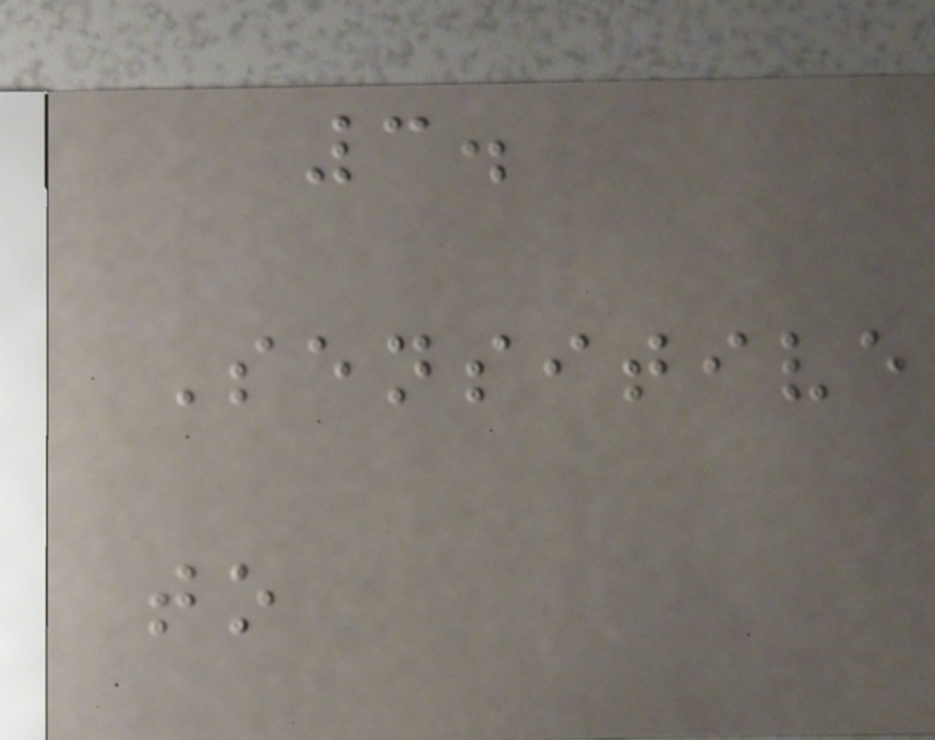3.
Sensitive
to
